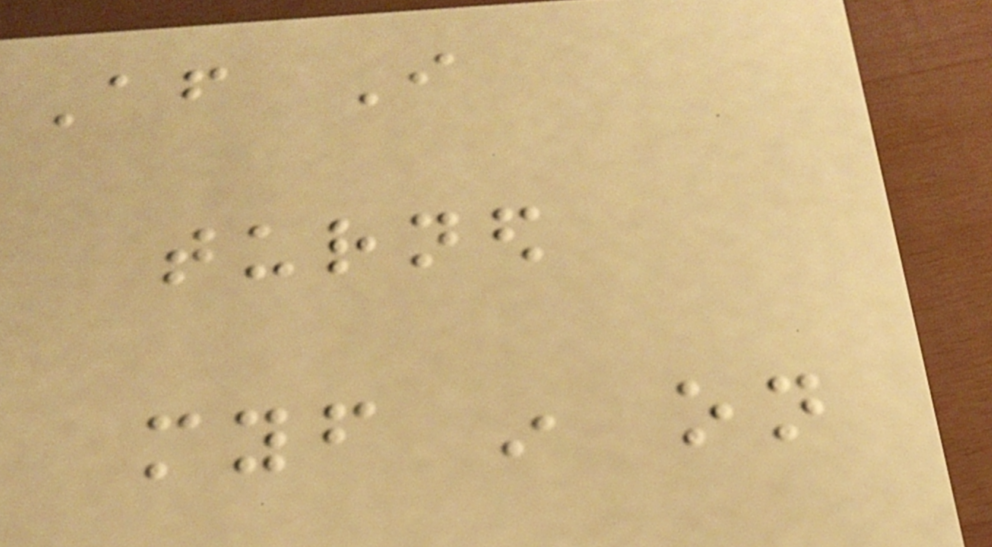After I
turned
myself in on
